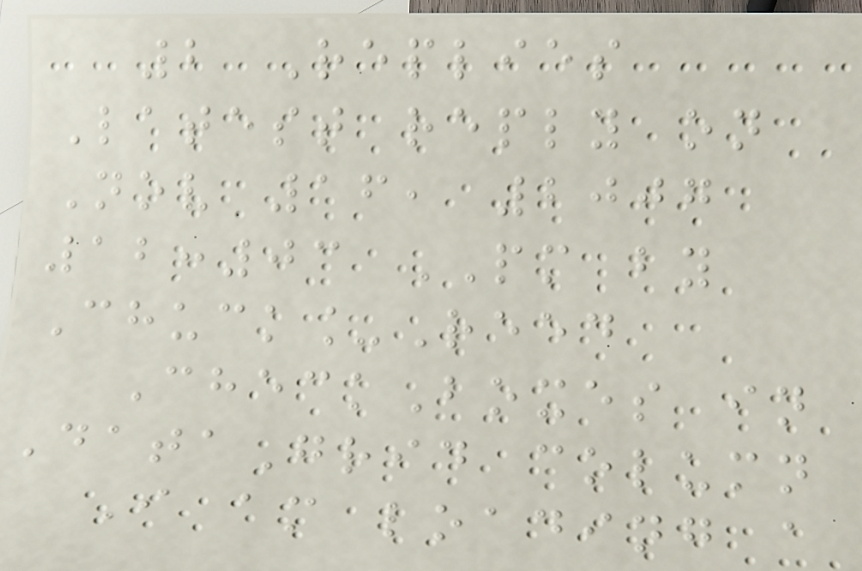2 Replies
Latest reply on
Nov 16, 2007
12:03 PM by
Chuck_Reed
CheckBoxes in
DataGrid column
I am loading a
